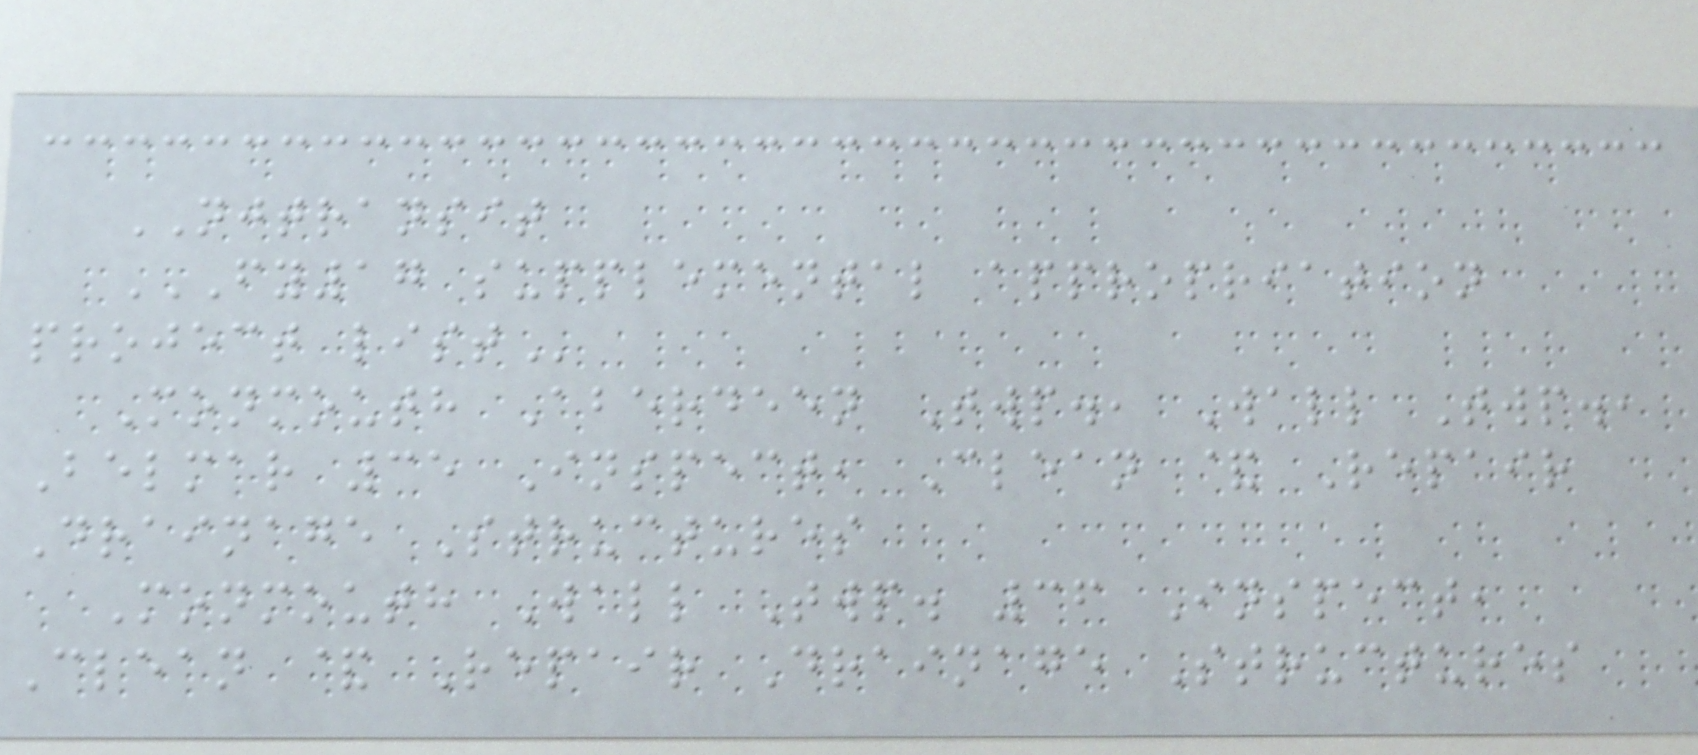NJTRANSIT
FY17 SUPPLEMENTAL APPROPRIATION
PROJECT LIST
Monmouth Aberdeen Twp., Wall Twp.,
Belmar 35 Inspect, Clean & Repair
Drainage Structures
Monmouth Wall Twp. 36 Inspect,
Clean & Repair Drainage Structures
